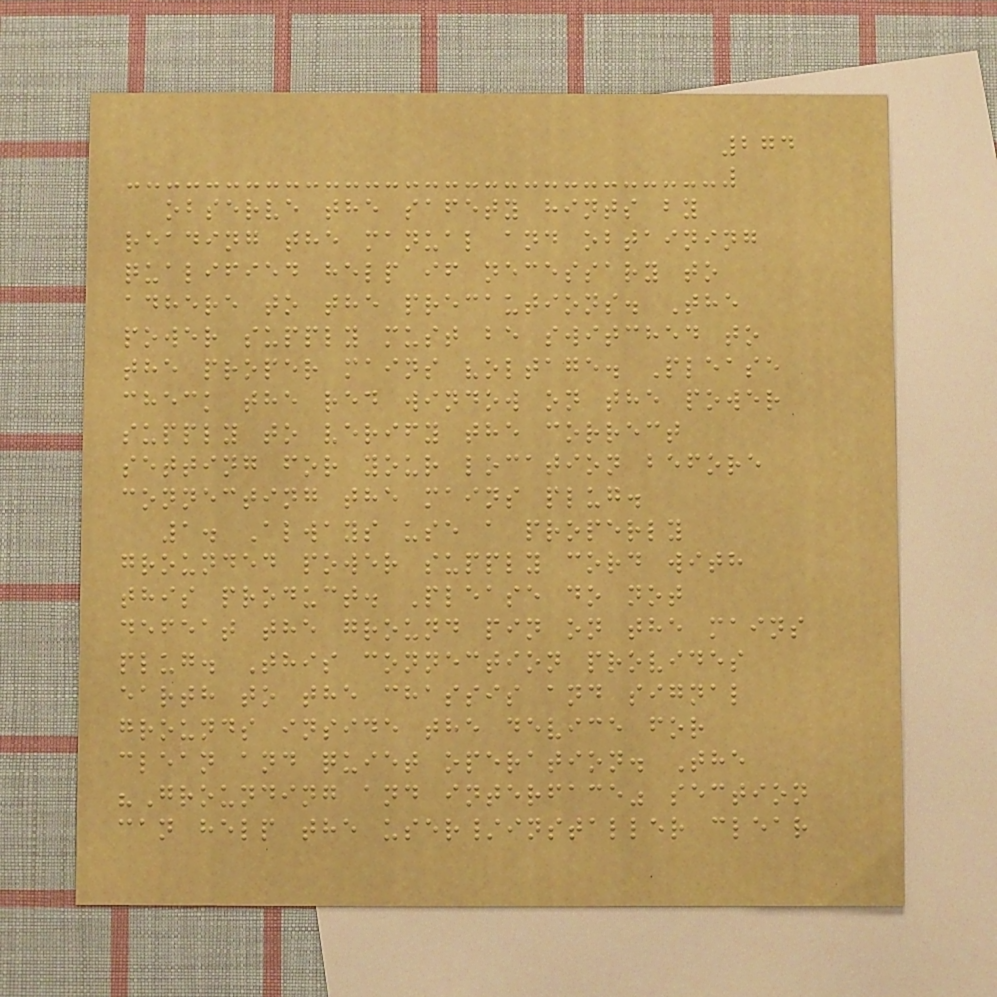274
observe the safety hints by
reading the manual and obtaining
qualified help if necessary to
adhere to the precautions. The
power supply must be switched to
the proper mains voltage. Please
check the red window on the power
supply to verify the correct
setting for your location before
connecting the mains plug.
1. Always use a properly
grounded power supply cord with
this product. Please do not
defeat the ground pin on the mains
plug. This connection provides
earth to the chassis and signal
grounds inside the device for
clean and quiet operation. The
"Grounding and interface" section
can help the user/installer clear
